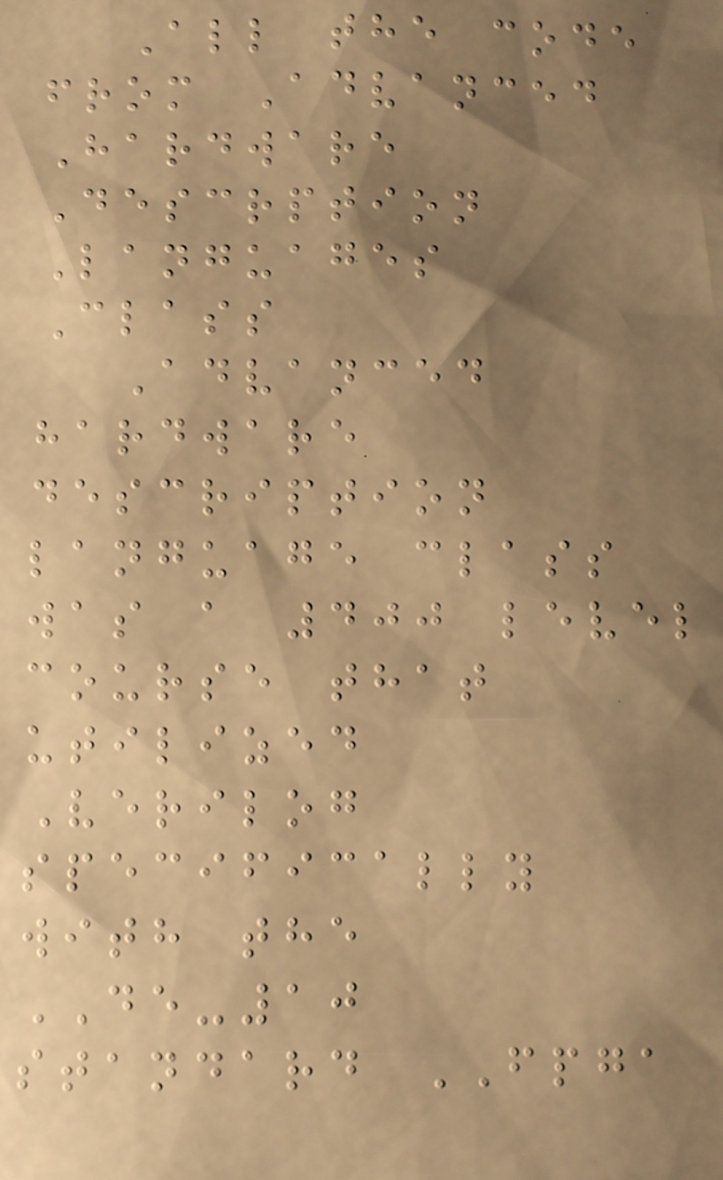All the code
from Advanced
Hardware
Descrption
Languages
Class
Advanced
hardware
description
language class
was a 400 level
course that
utilized
Verilog
specifically
with the
DE-10
standard FPGA
